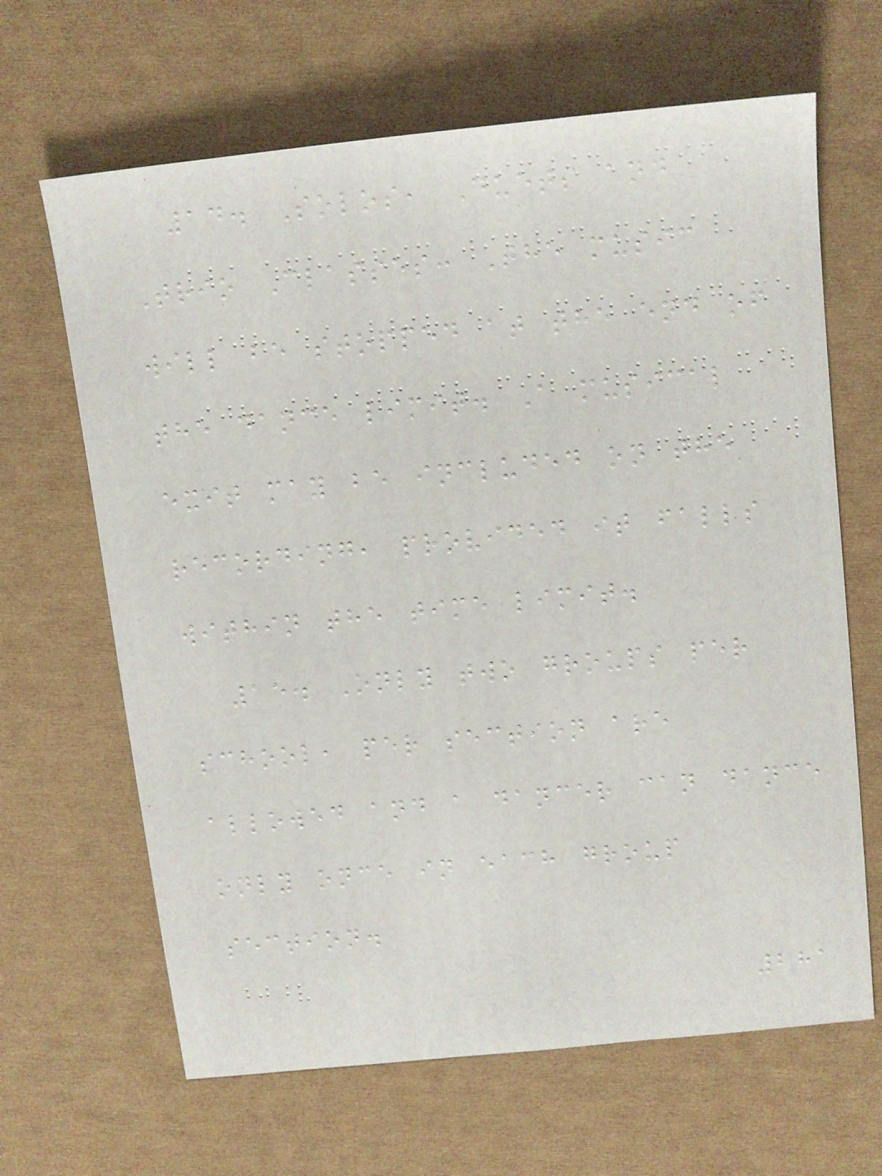14. Solos, Duets and
Trio Classes: The music
will be stopped at the end of
the dance limit. A musical
exit may be included on the
recording, provided it falls
within the time limit.
15. Only two groups per
school, per section are
allowed and a dancer can dance
only once in each group
section.
281
